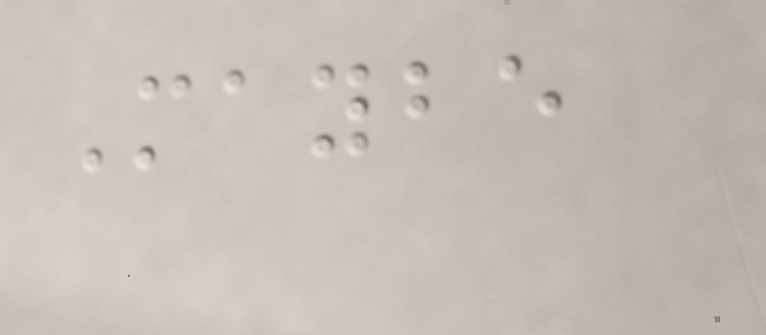Maybe
